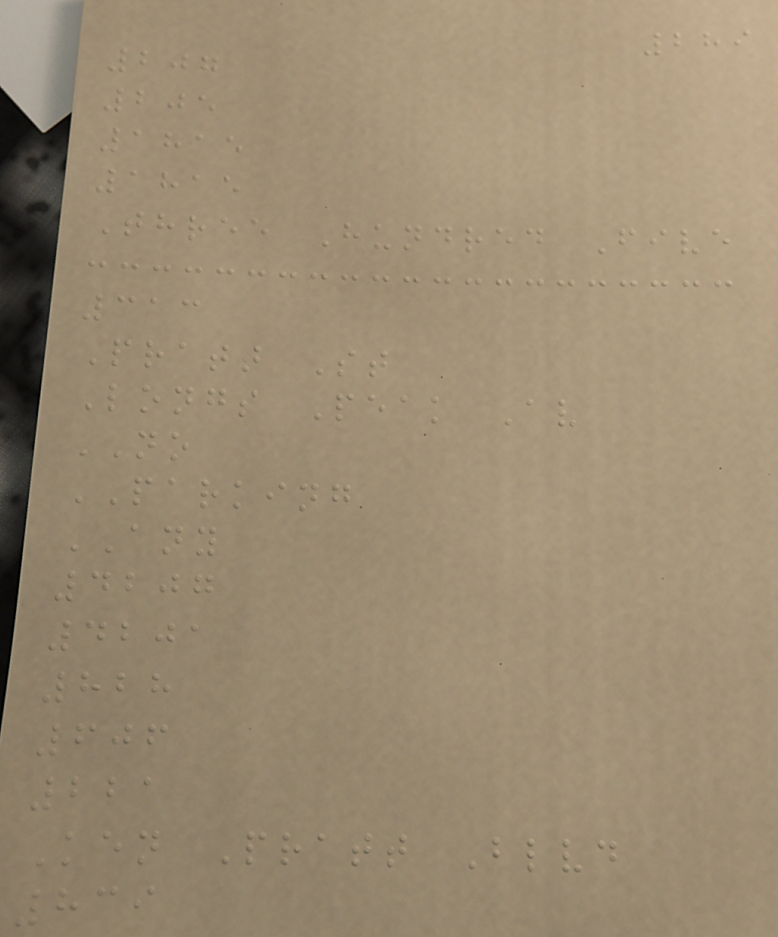289
207
205
1815
1815
Three Hundred Five
313
Pratt St
Longs Peak Av
NO
PARKING
ANY
4207
4201
828
606
221
Ken Pratt Blvd
839
